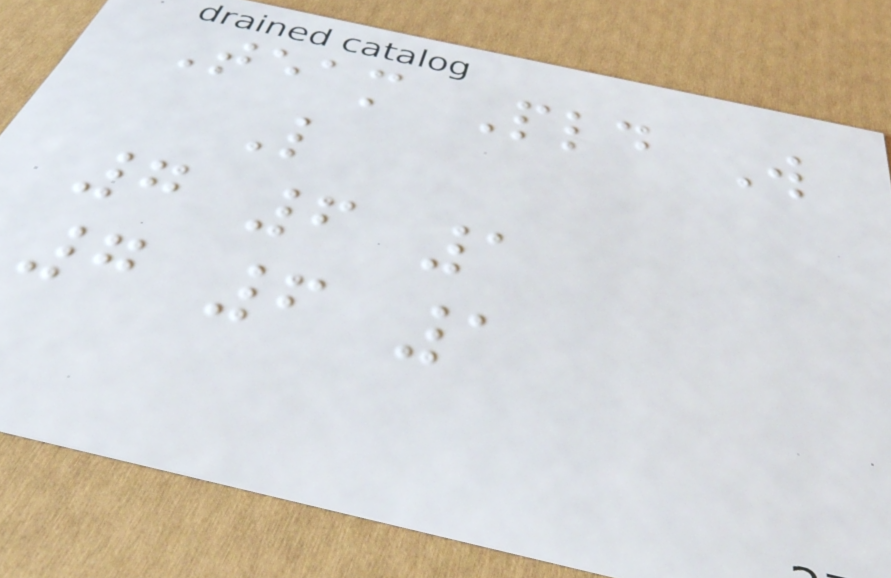Team Pld W
L
7 6 1
7 6 1
